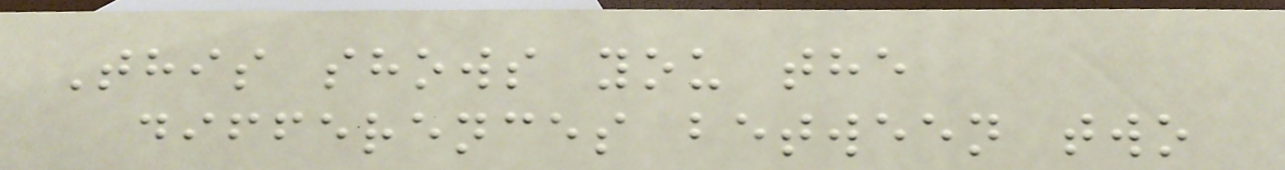This shows you the
differences between two
